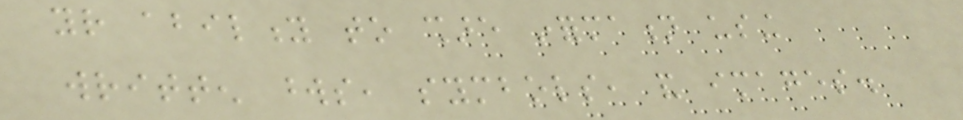your ability to share information using
written words, symbols, and images.
